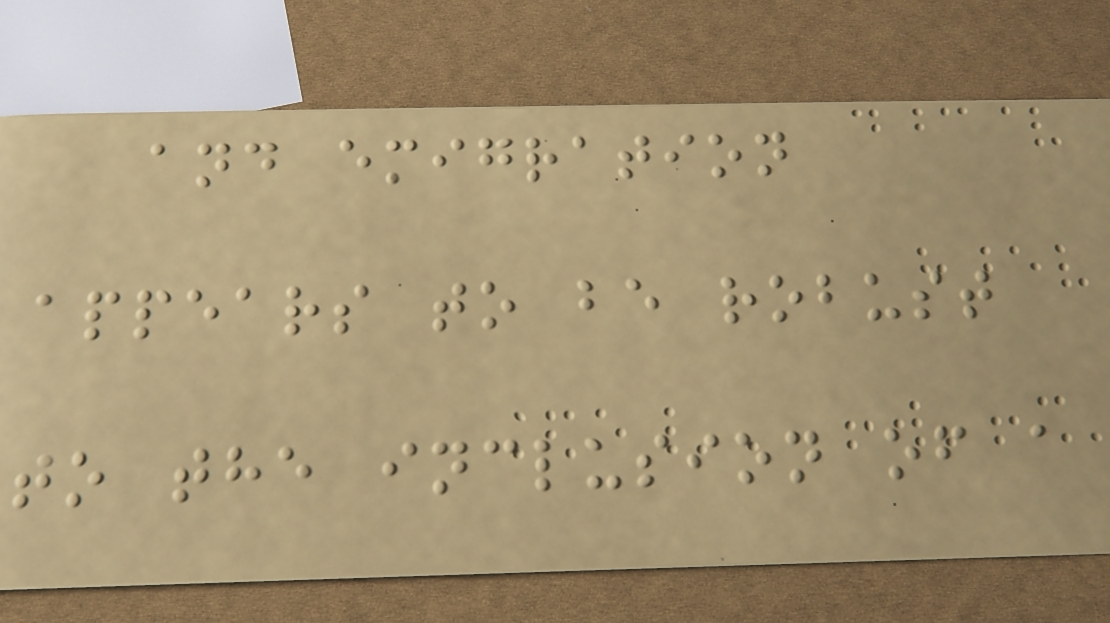and emigration
appears to be robust
to the inclusion of a
